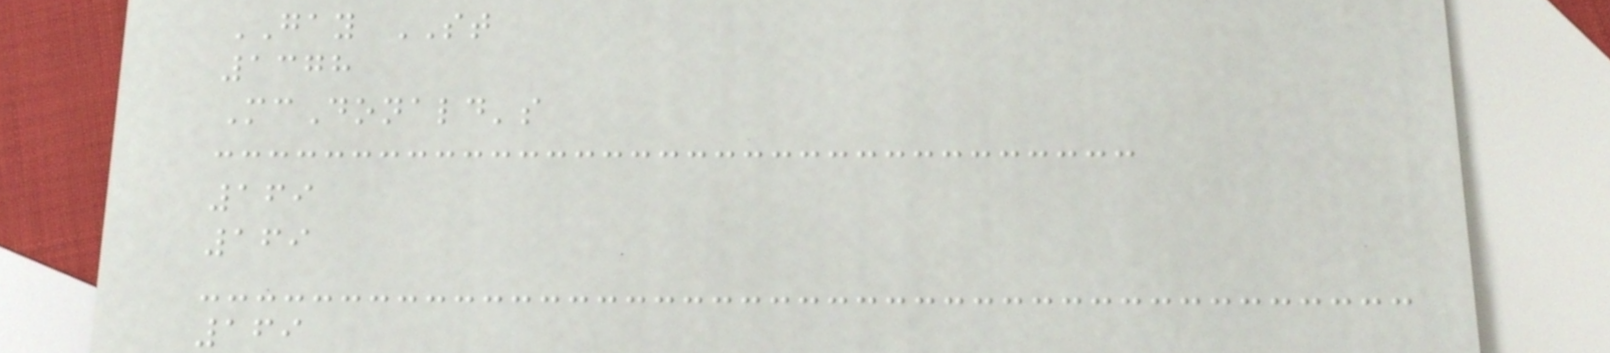GAY ST
1378
McDonald's
169
169
169
